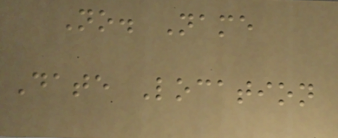No. Name
Date Location
